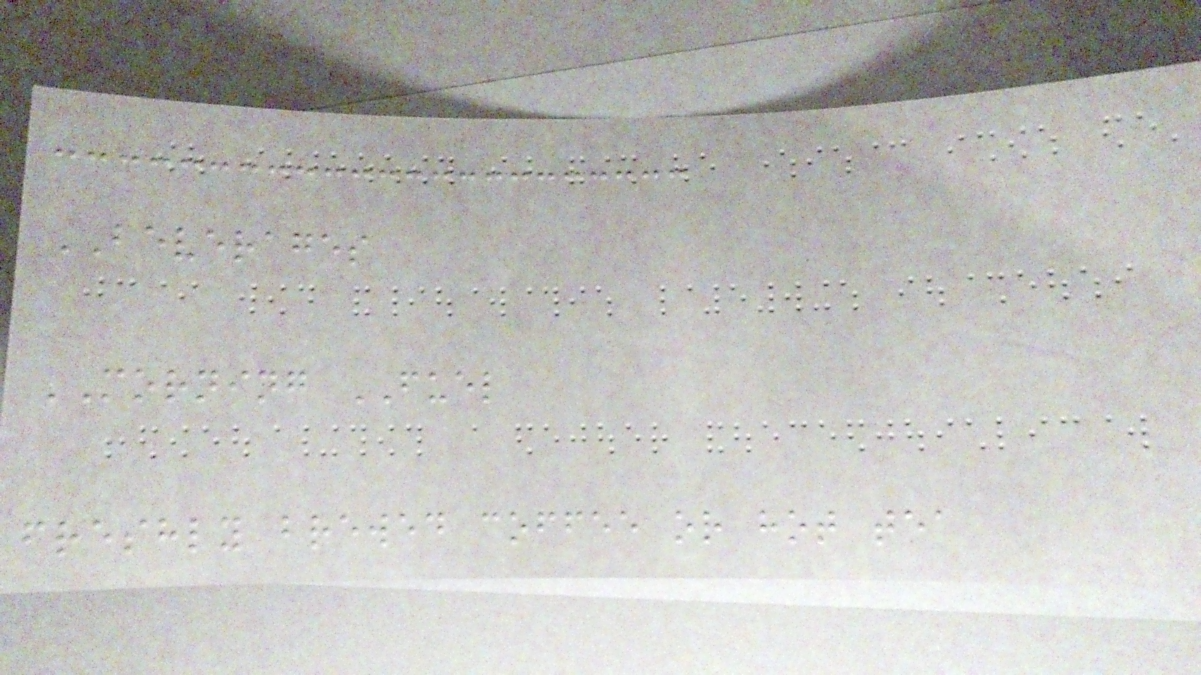BEVERAGES
MORNING FUEL
freshly brewed coffee or hot tea
